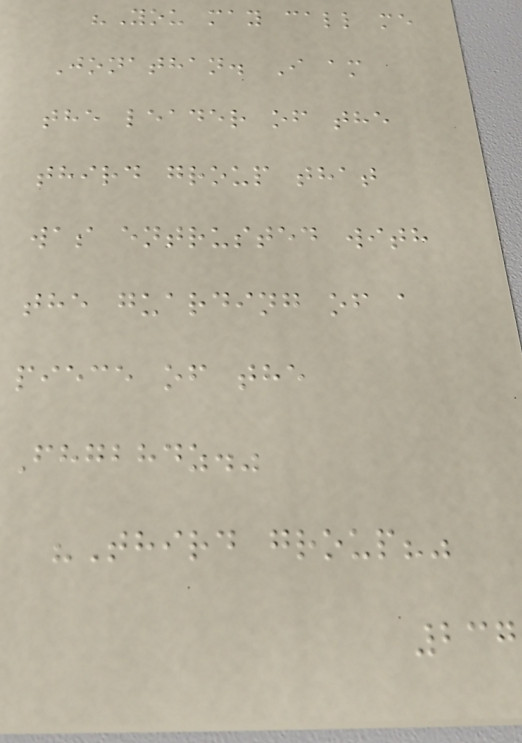"You may call me
Jonathan. I am
the leader of the
third group that
was entrusted with
the guarding of a
piece of the
Fhgbhdz."
"Third group?"
237
